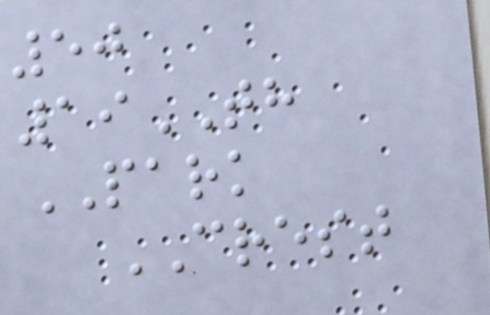50
19TH
PARK
CREST
